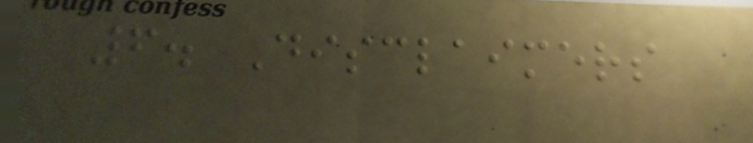6. Disclaimers
